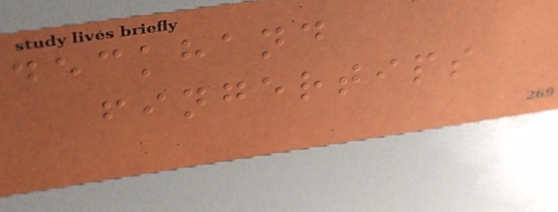deckhand
fingertips
